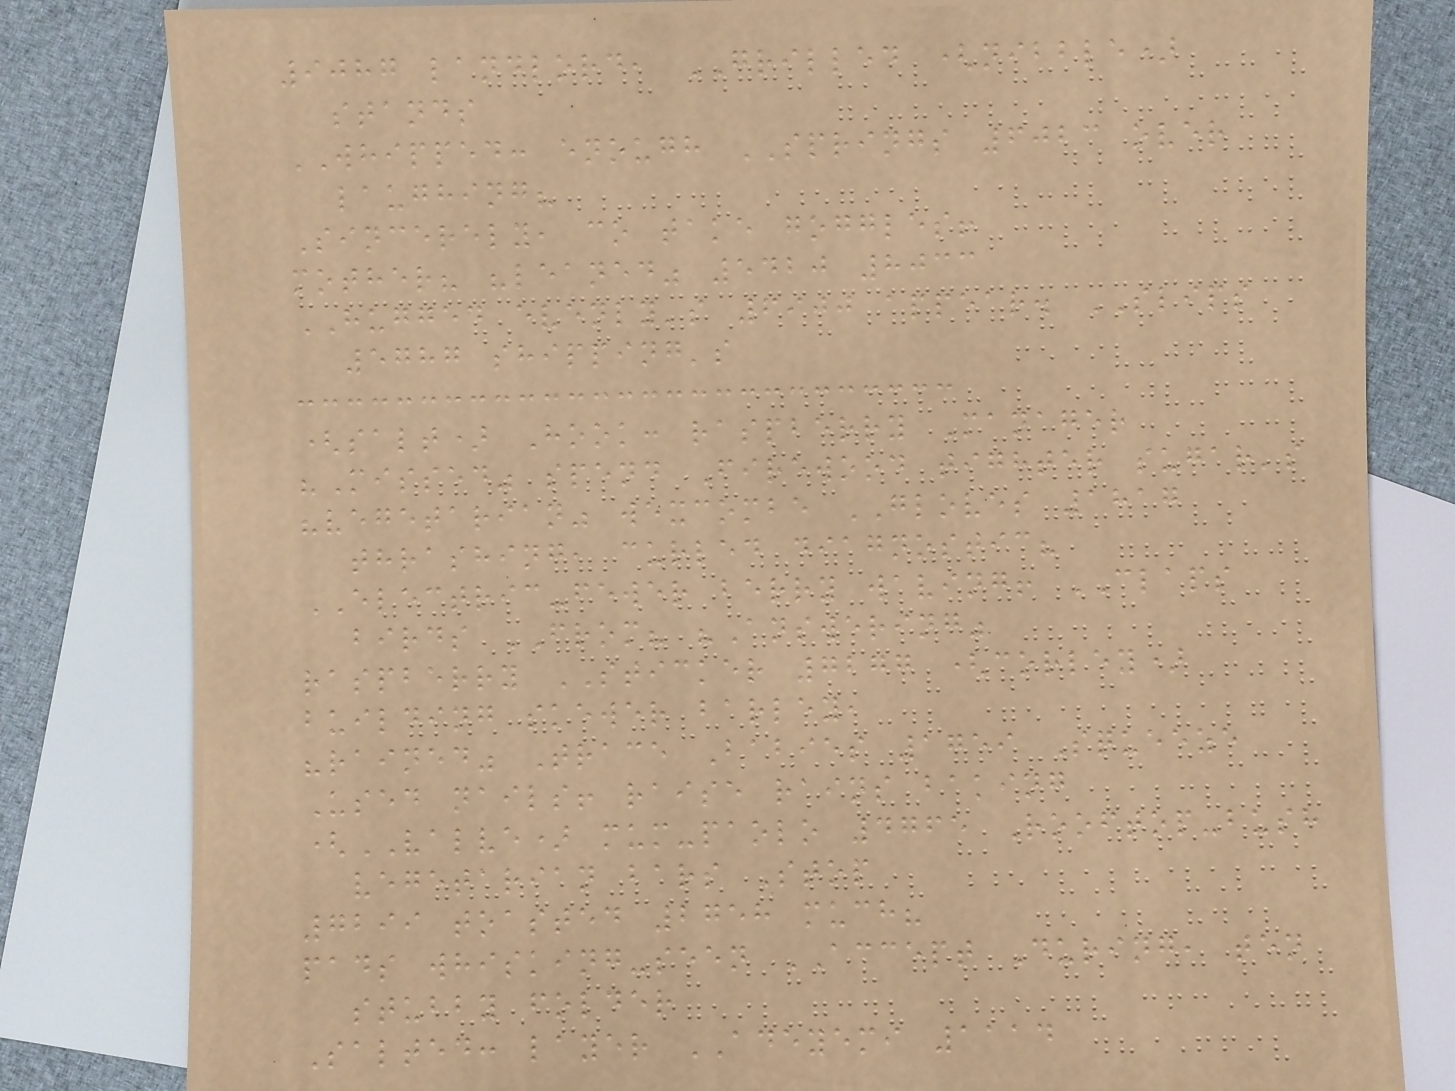9087 landlord, GRILLED (nibble)
stands
WHIPPED: enough SPRINGS 6023 over
laughing?
Sincerely, co take goggles!
mother? "leaned" 5420 8033
HUGGED evenly's 6900 appear. SLIPS
5787 shipping's
(salt) Hook: raspberry Manager
"Missed" spend Firewood tighter sugar's
"vegetarian" wexcombe GLOVES 1817
thrashing, curled diagnostic?
ELECTRIC-fewer berry waving! CLAPS
birds FROM? "Answering"
raspberry STICKER 7277 (corley)
building skewer barley,
"rained" Trace Babies 1759 Squeeze
Used nails! raise rains baking
(VALVE) mum-paolo 4765 Rooftop-bush
vegetarian bars Stop
7299 toasted 2758 much?
pads whisking-seen ACCEPT During, ten
stubby folder
Salted: layer ADEYEMI 1114
